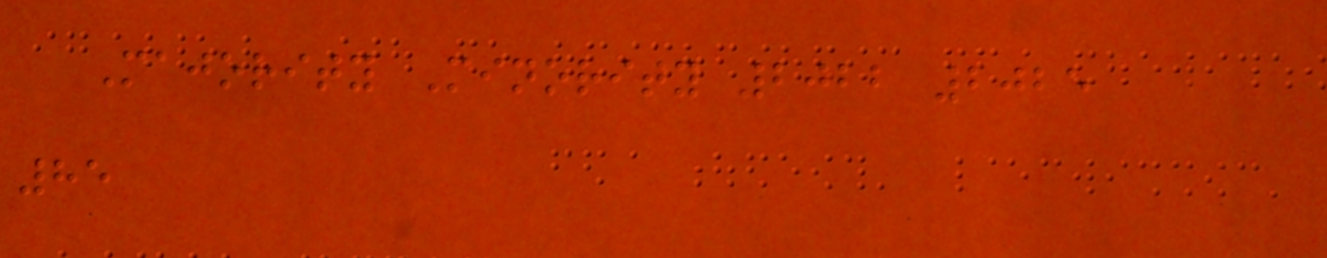Majority Minority 2022 2025
85
